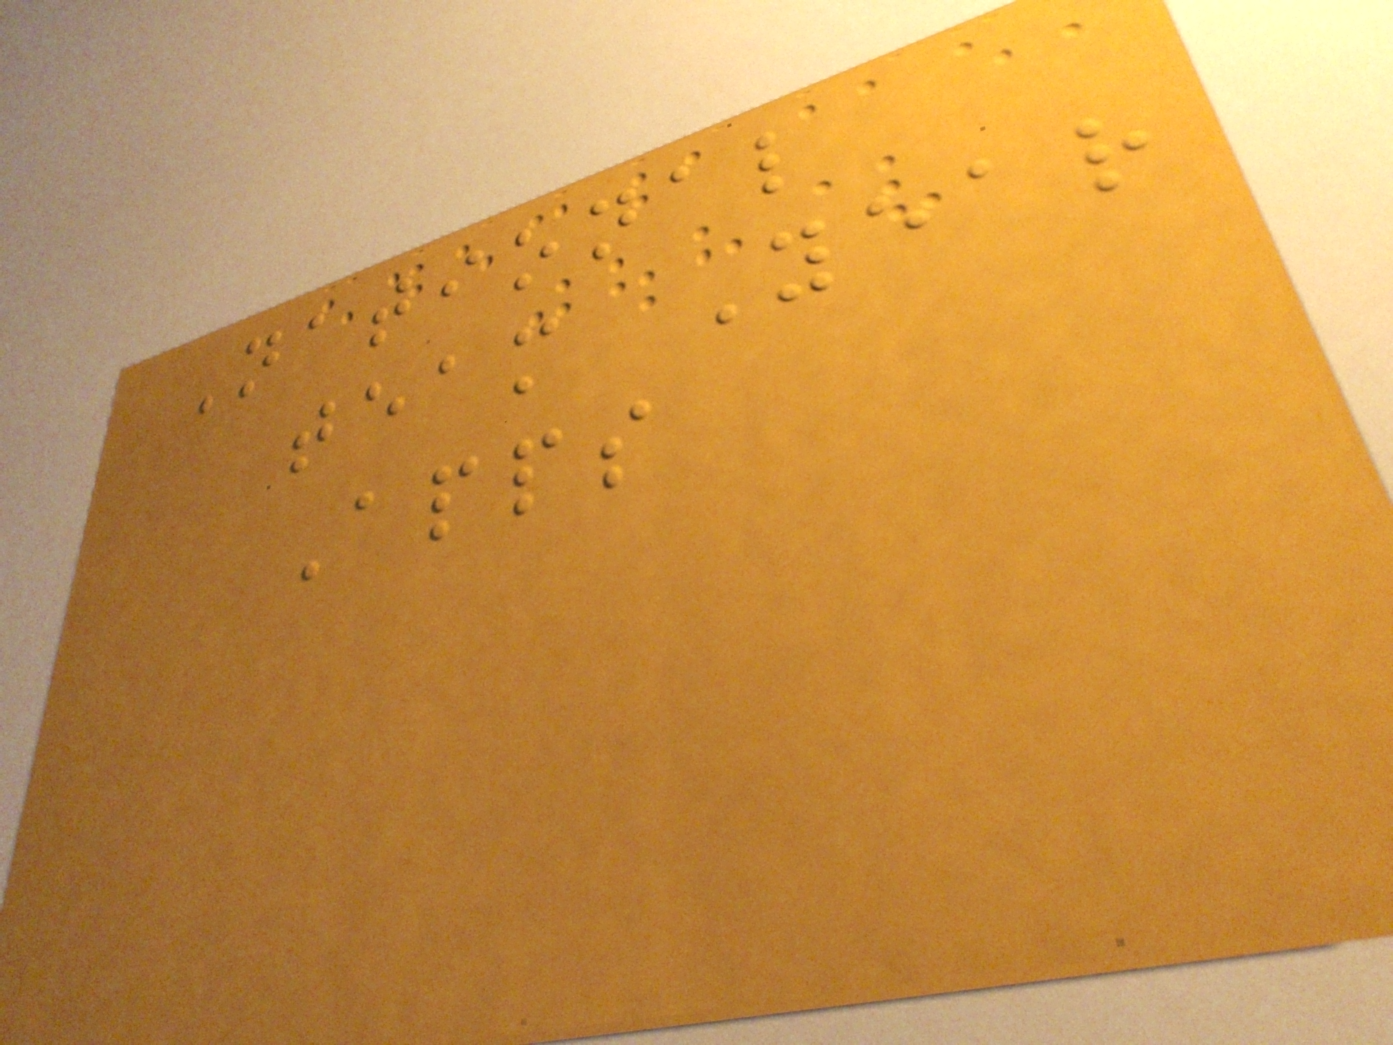National
team Year
Apps
